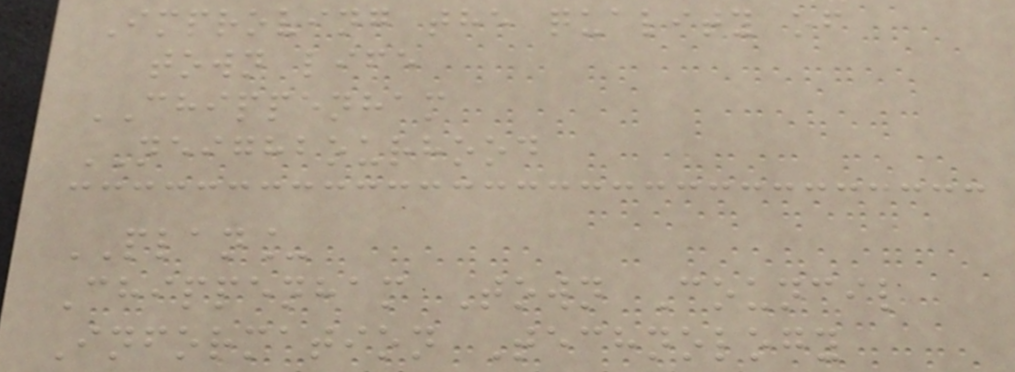Improving the quality of
town life
CHIPPENHAM
NEIGHBOURHOOD
PLAN_
Chippenham Town Council
Information Technology
